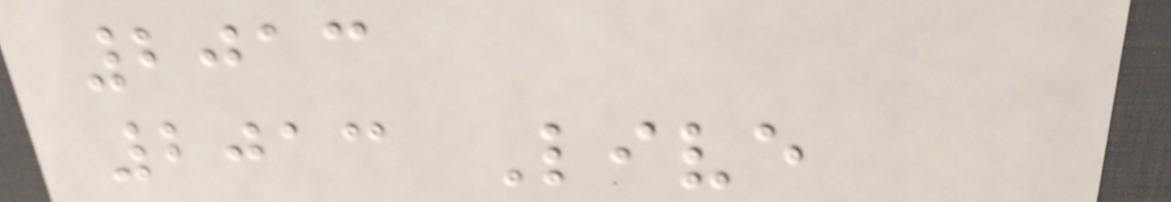2013
2013 Live
